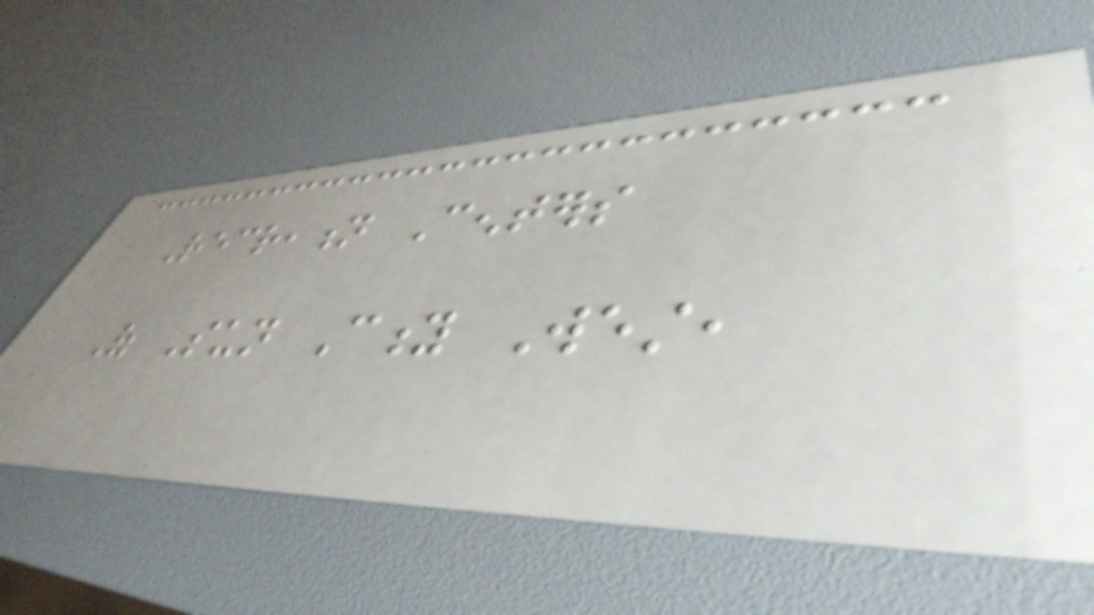Recreation Centers
Of Sun City West,
